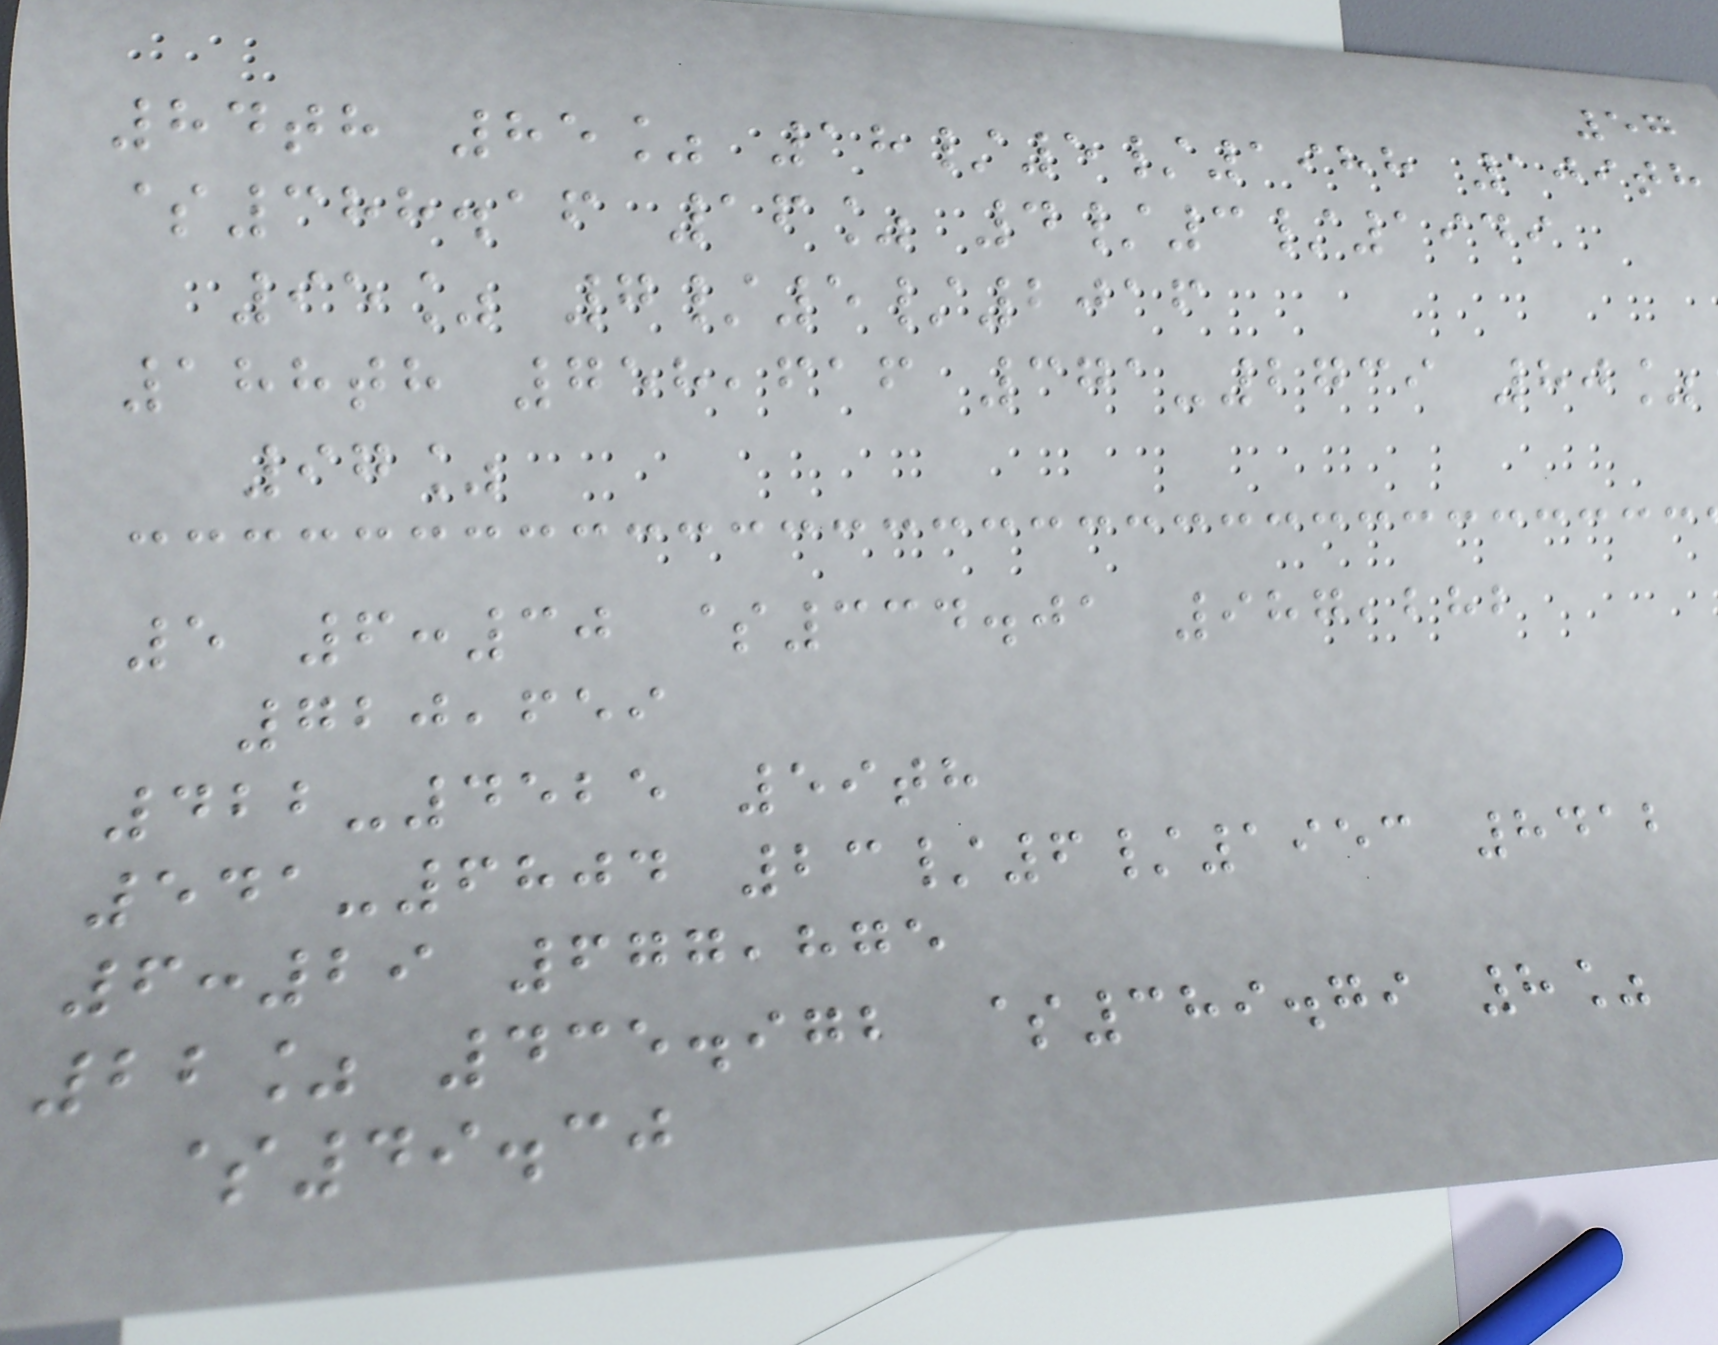57
84th 85% 18/5/1988 109th
$388.16 16% 4/3/1949
95% 7/5/2016
188th 758,616 371-2739 80%
97%
5 6:30 $334.01 987,282
720,659
422-4525 59th
541-6804 23/6/1953 8412
6:29 677,875
22% 435.972 $389.79 8%
$49.30
